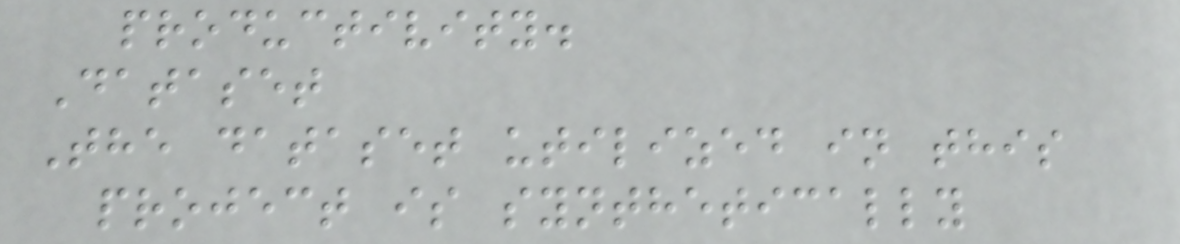productivity.
Dataset
The dataset utilized in this
project is synthetically
